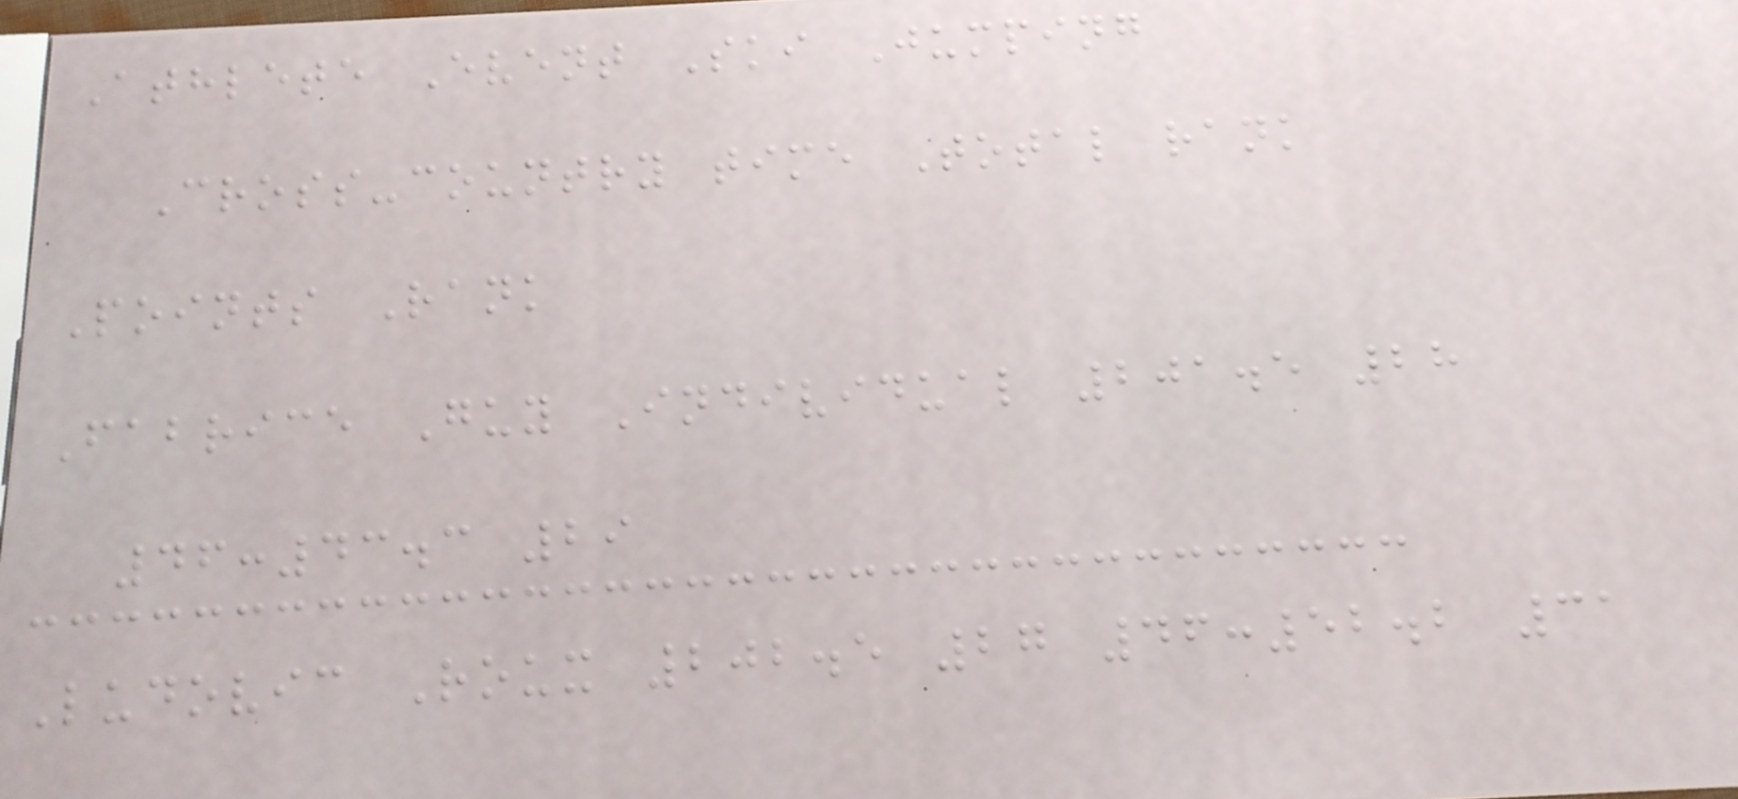Athlete Event Ski Jumping
Cross-country time Total rank
Points Rank
Fabrice Guy Individual 201.5 28
46:43.3 29
Ludovic Roux 202.5 27 46:52.2 31
